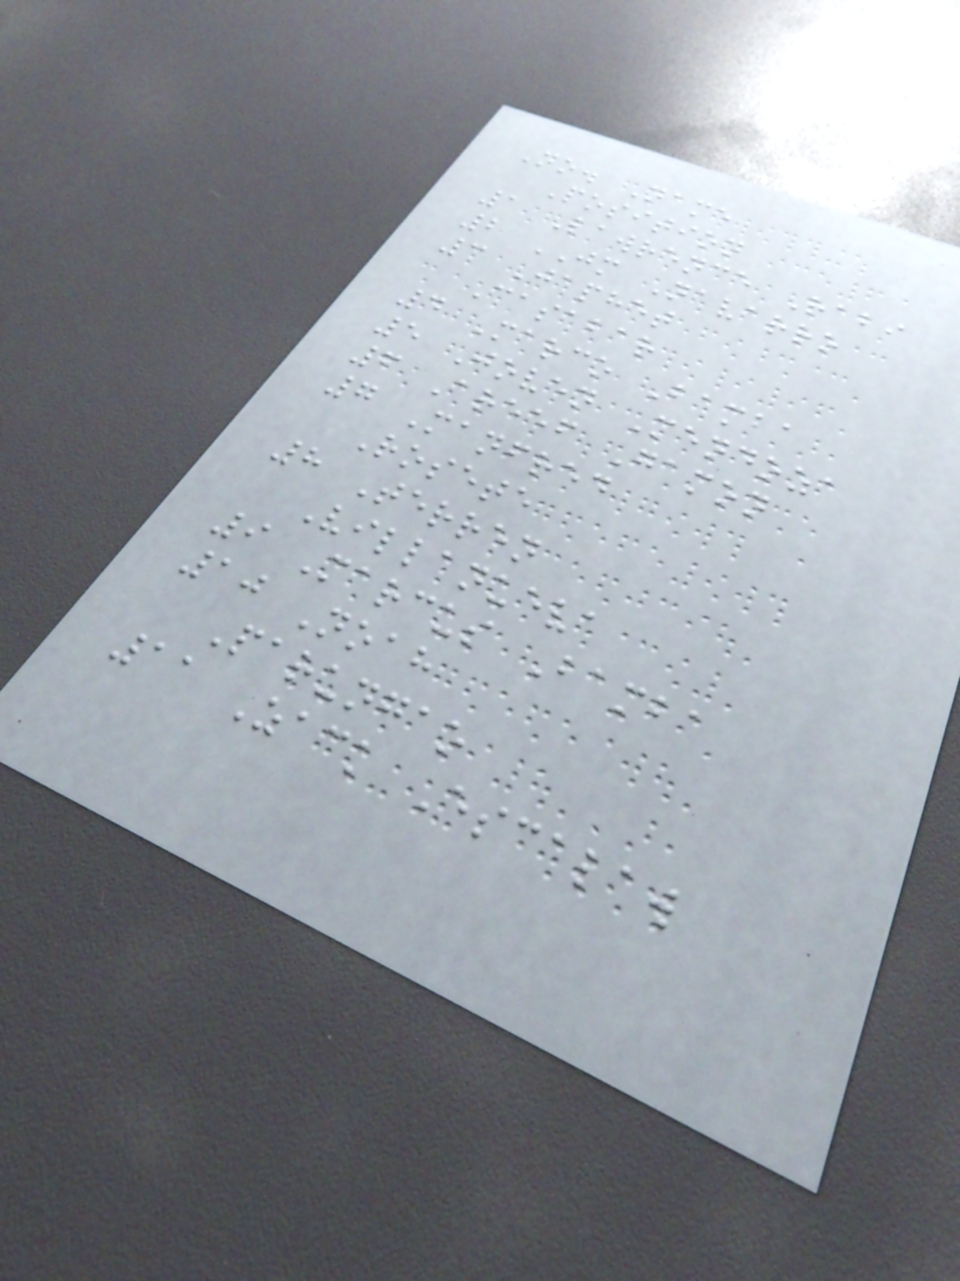No. Name
Position
1 Lawrence Rabi
2 JM Navarro
3 Japhet
Casabar
4 Marco Bamba
5 Joven Mendoza
6 Areef Gamon
7 Manfred
Rosete
8 Terren
Villanueva
9 Marcus Bamba
10 Noah
Parungao
11 Zack Escalaw
